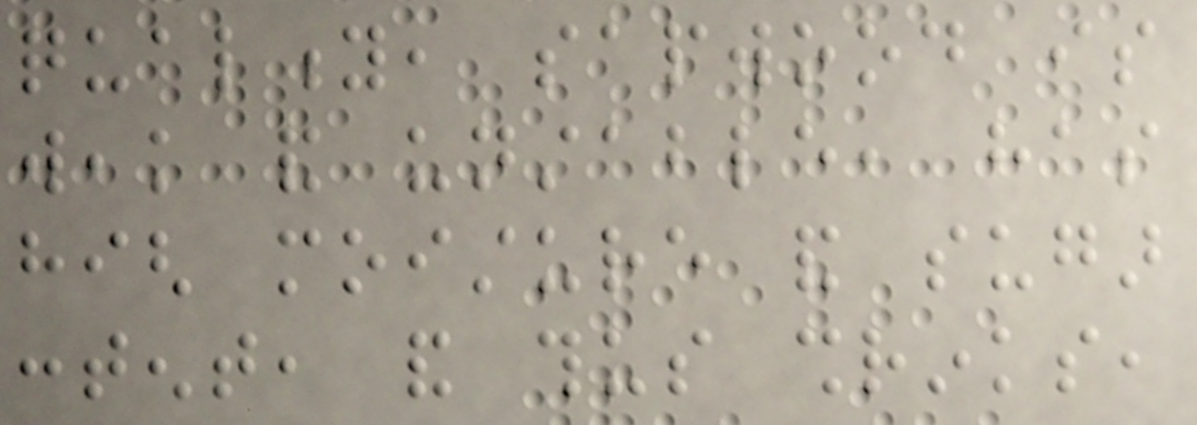quality, sapwood is
weak and unstable, has
high moisture and sugar
content, and thus shrinks,
